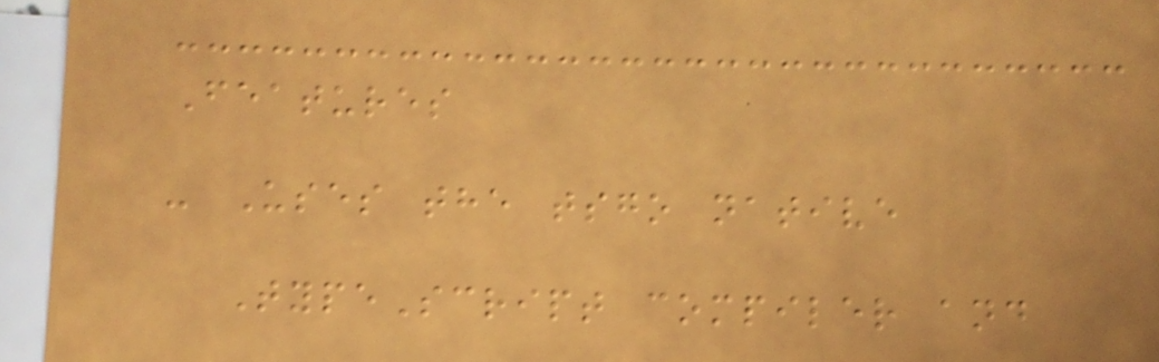Features
- Uses the tsgo native
TypeScript compiler and
